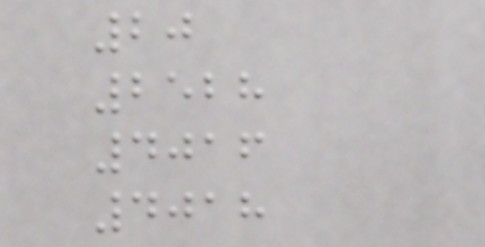20
2528
4016
4018
